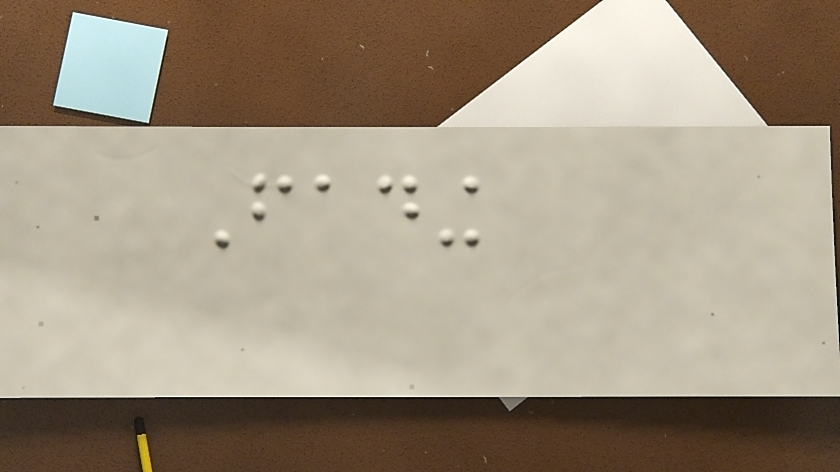Fading
